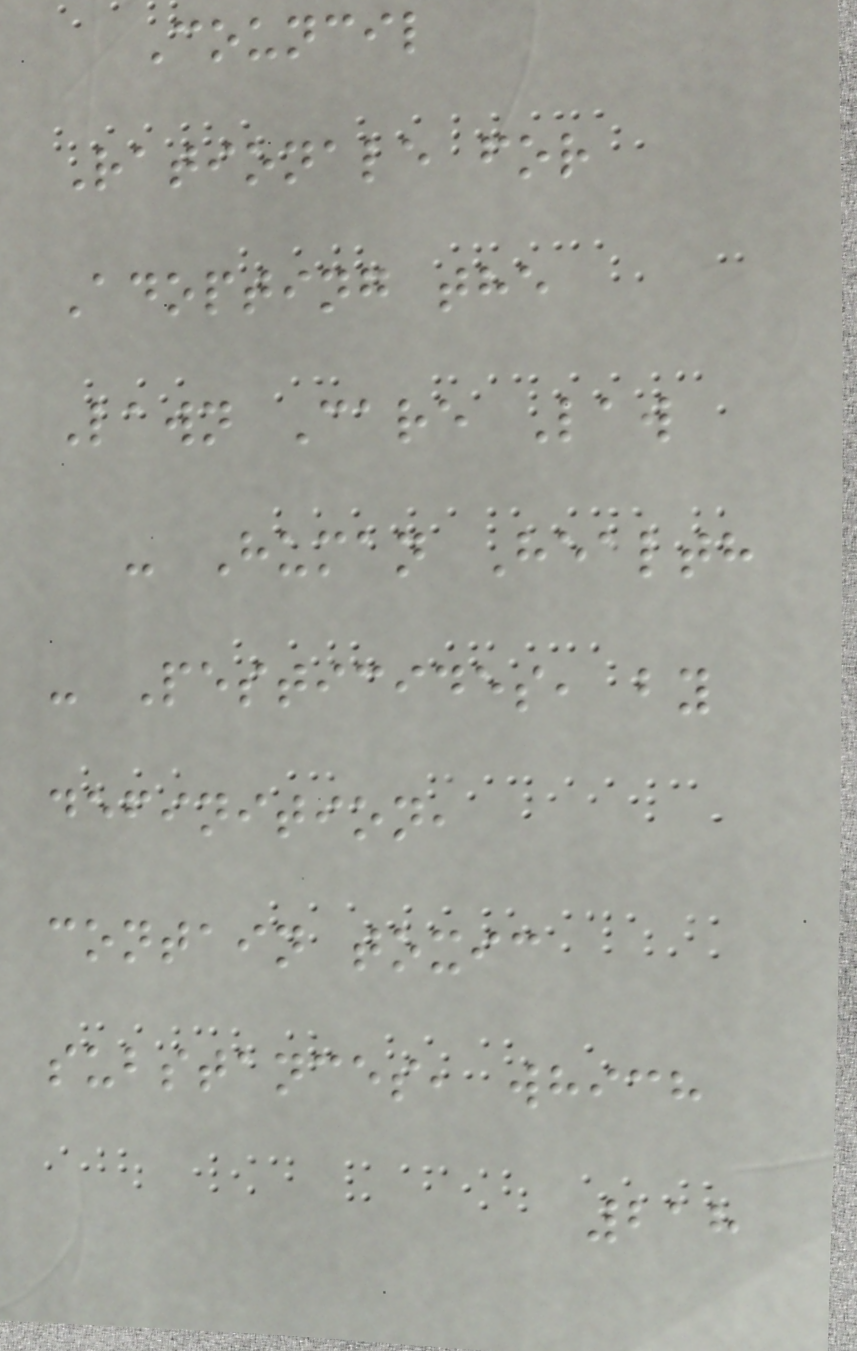Council
Rationale for
Adopting the
Lawn Care Law
- Human Health
- Pesticides, by
definition,
contain toxic
substances, which
218
